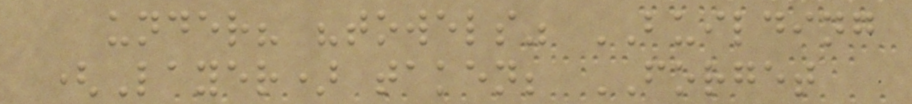under? "towels" BUILDING
(Layer) taken; FORGET
